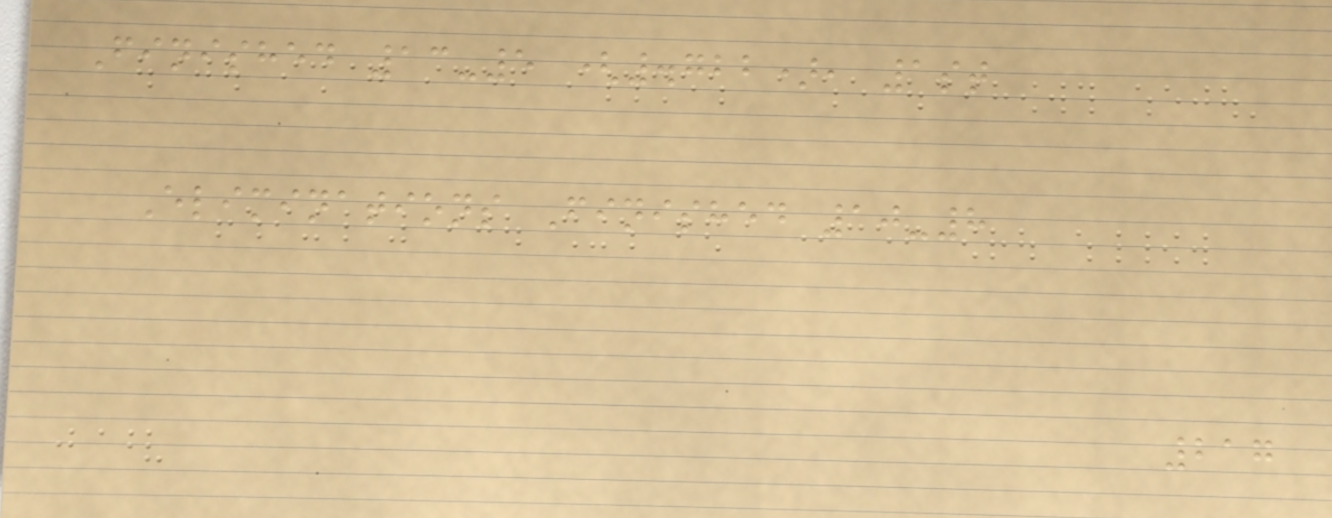Finished 13-5 (.722), 1st
Eliminations Finished 10-8
217
